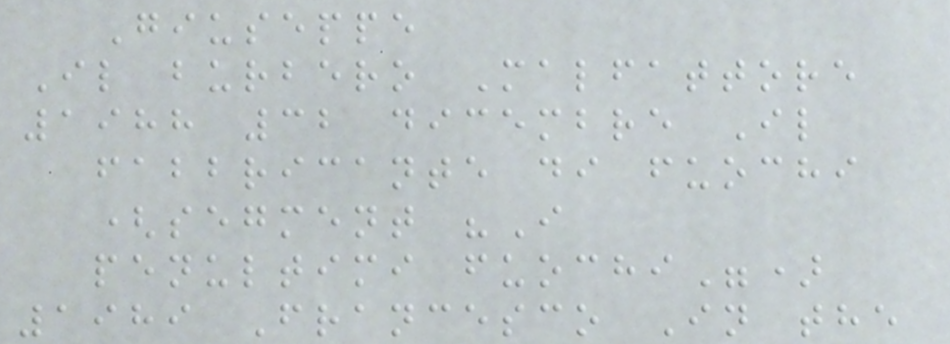Giuseppe
Il burbero Malfattore
1988 32 dicembre Il
fabbricante di fuochi
(segment "I
penultimi fuochi")
1989 Francesco In the
